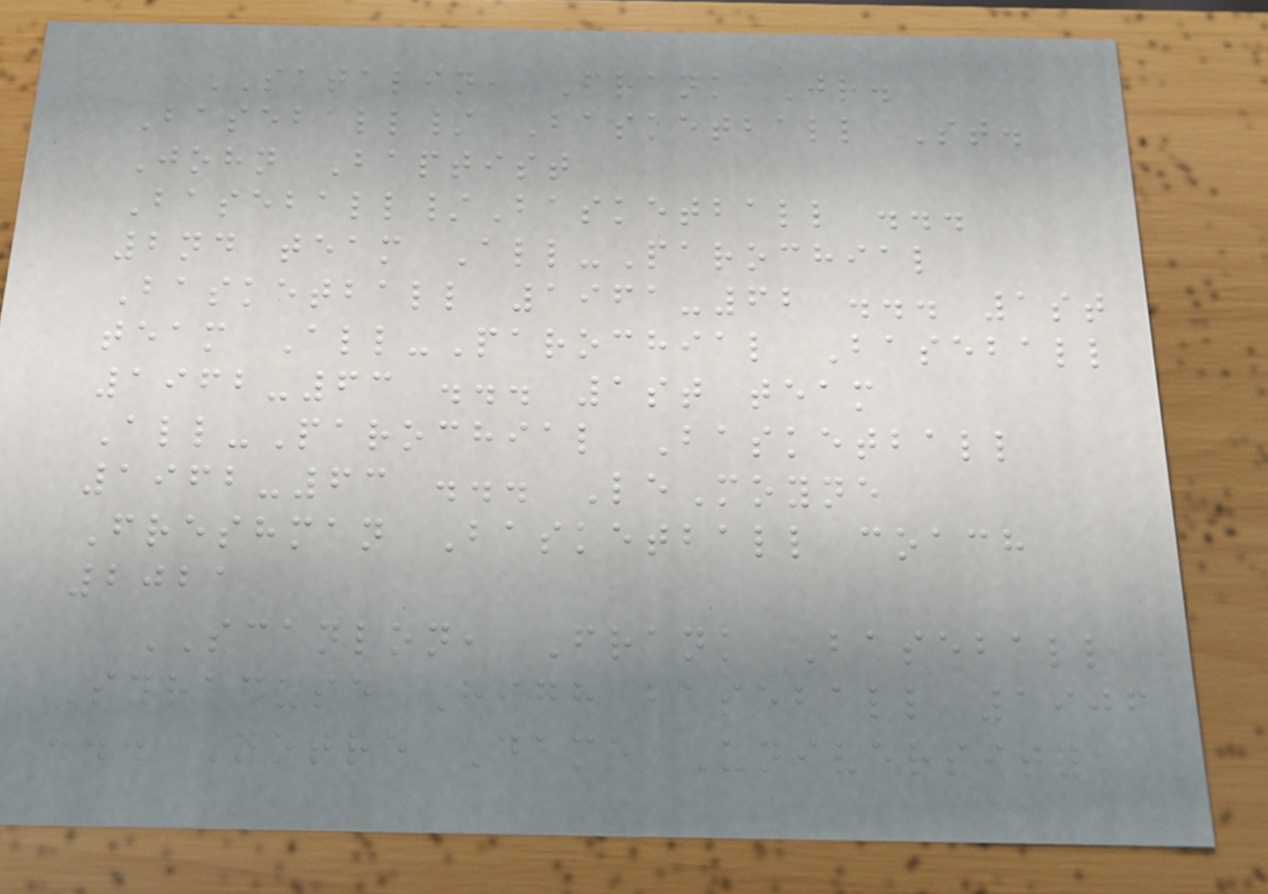SATALIN, Frank Jr.
Baseball/ Basketball St.
John Baptist
Baseball/Basketball ...
2nd team All-Parochial
Basketball 1961-62 ... 1st
team All-Parochial Baseball
1962-63 ... 1st team
All-Parochial Basketball
1962-63 ... LeMoyne
Freshman Basketball coach
2021
SCANLON, Frank Baseball
Syracuse High baseball 1906
... Notre Dame University
